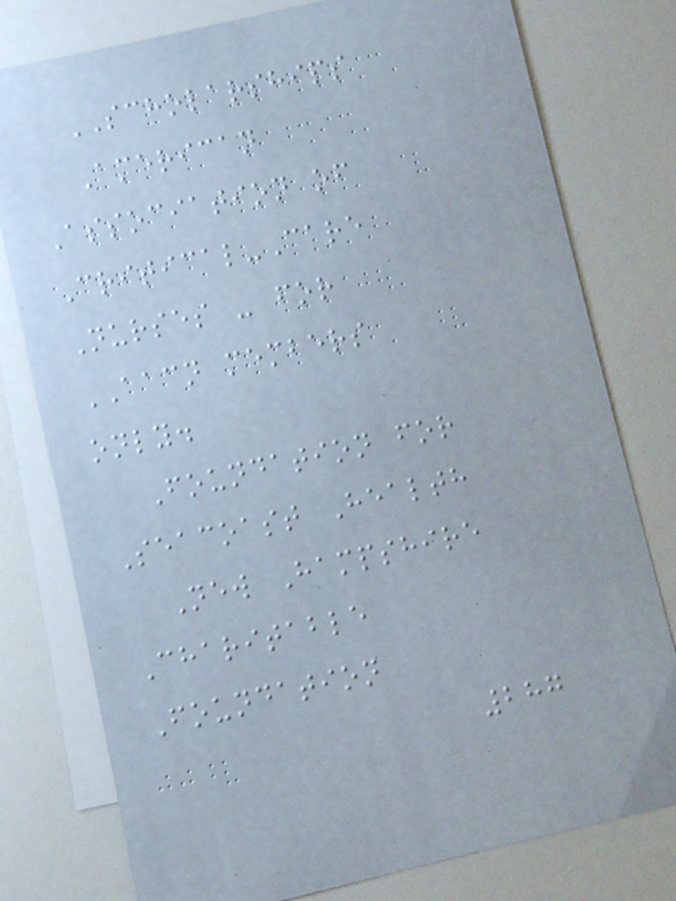SCHOLARSHIPS
American
Association of
Critical-Care
Nurses - for
AACN members
only.
Foundation for
Seacoast Health
New Hampshire
Charitable
Foundation
287
